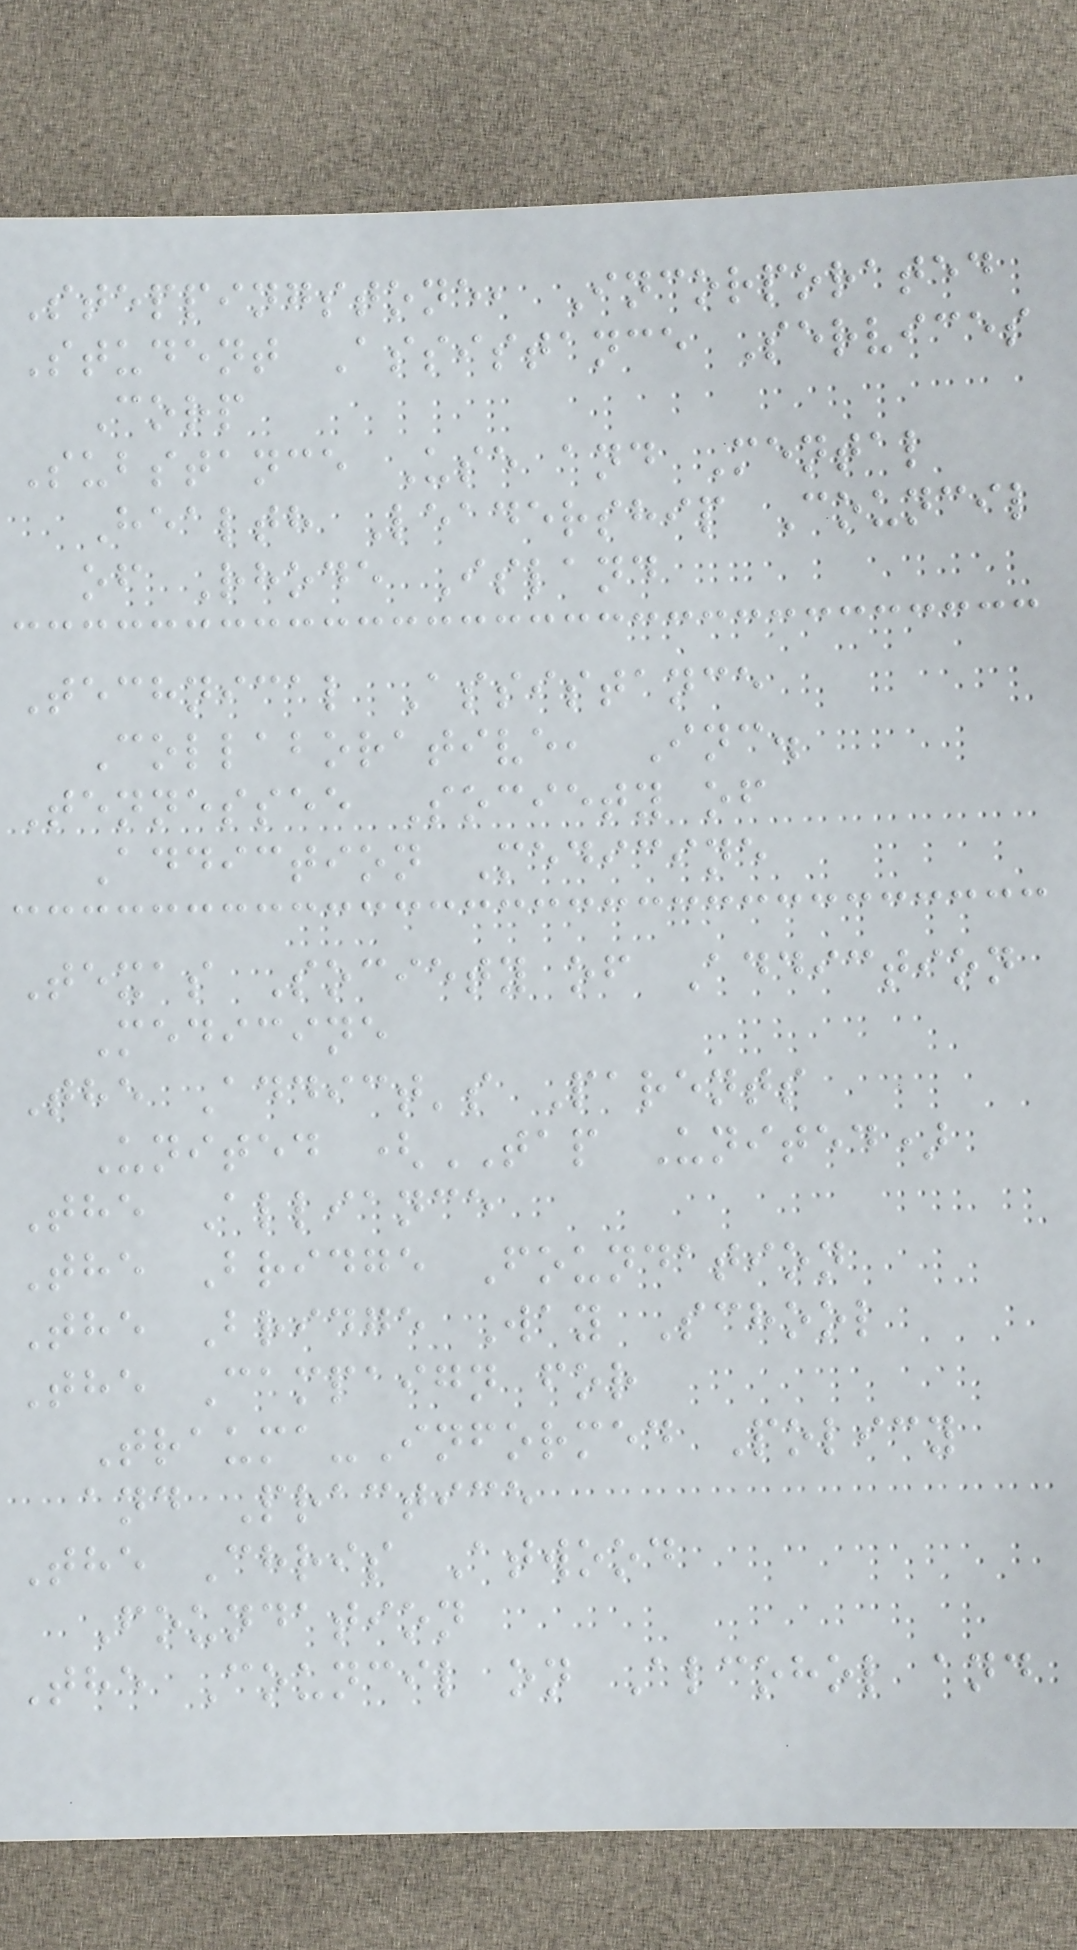Steppingstone, Incorporated
Student Assistance Services
Corp
Substance Use and Mental
Health Leadership Council
of Rhode Island
Technical Assistance
Collaborative, Inc.
Tennessee Society of
Addiction Medicine
Texas Society of Addiction
Medicine
The Addict's Parents
United (TAP United)
The Alliance
The Bridge Foundation
The Bridge Way School
The Campaign for
Trauma-Informed Policy
and Practice
The Chris Atwood
Foundation
The Council on Alcohol and
